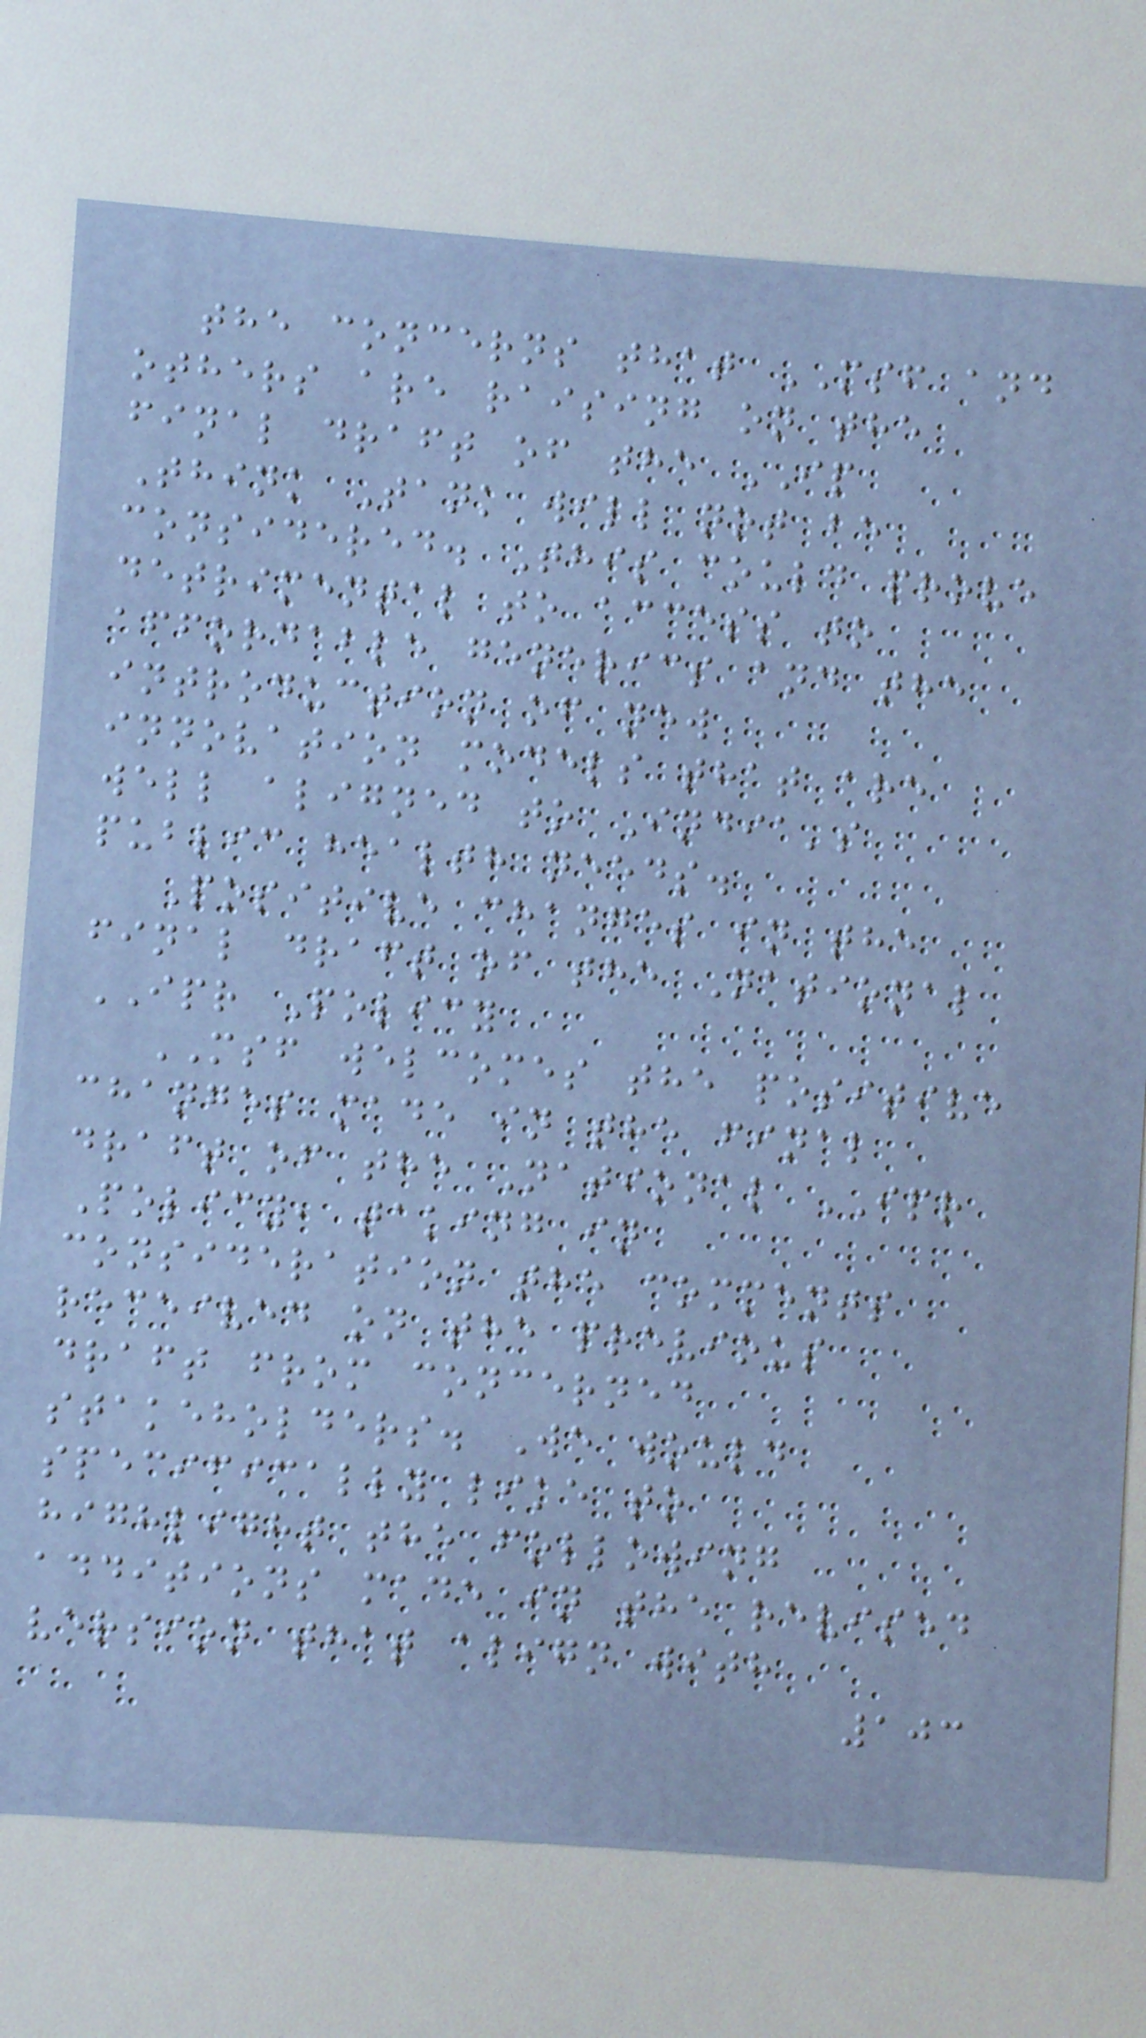the concerns that MSF and
others are raising on the
final draft of the IP
Think Tank will not be
considered. This could prove
detrimental to access to
affordable generics and the
introduction of new
innovation models that are
well aligned to India's
public health needs.
Positive changes in the
final draft of the National
IPR Policy
MSF welcomes the positive
changes made in the final
draft of the National IPR
Policy, taking in
consideration the comments
received on the previous
draft from concerned
stakeholders. We would
specifically like to
highlight the following
additions made in the revised
version that align with
103
